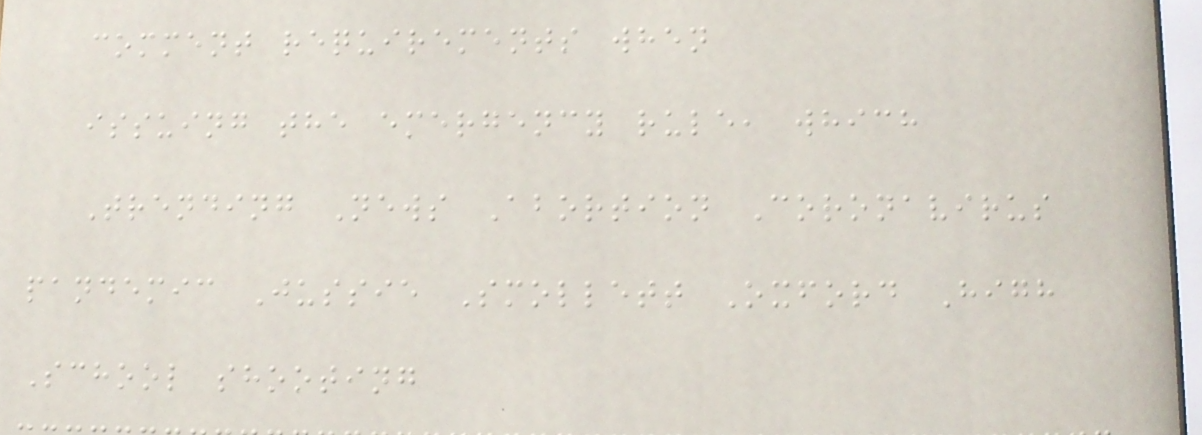comment requirements when
issuing the emergency rule, which
Trending News Abortion Coronavirus
pandemic Jussie Smollett Oxford High
School shooting
